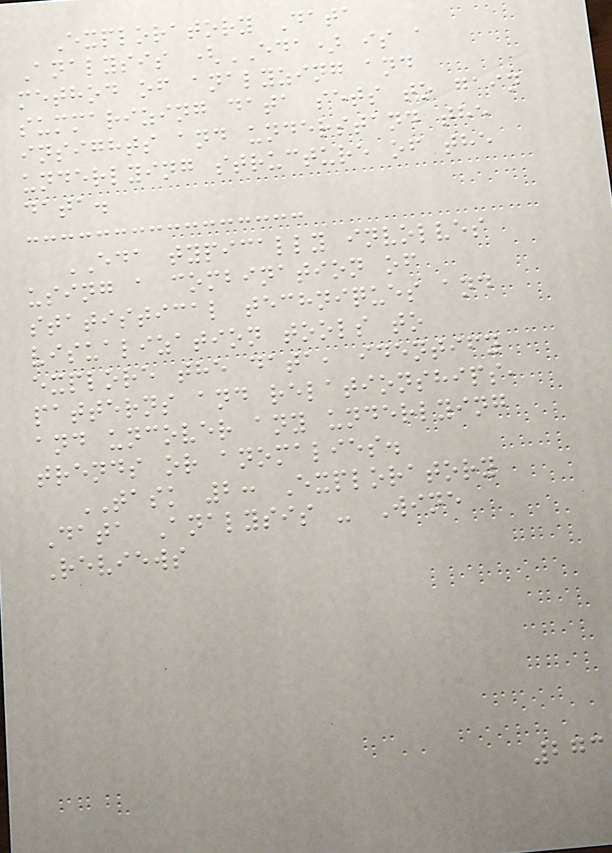Exploratory Data
Analysis (EDA) is a
method of analyzing and
summarizing data sets to gain
insights and understand the
underlying structure of the
data.
EDA typically involves
using a combination of
statistical techniques and
visualization tools to
explore the data, identify
patterns and relationships,
and uncover any underlying
trends or anomalies.
TASK 2: Exploratory
Data Analysis - Wine
Reviews
273
